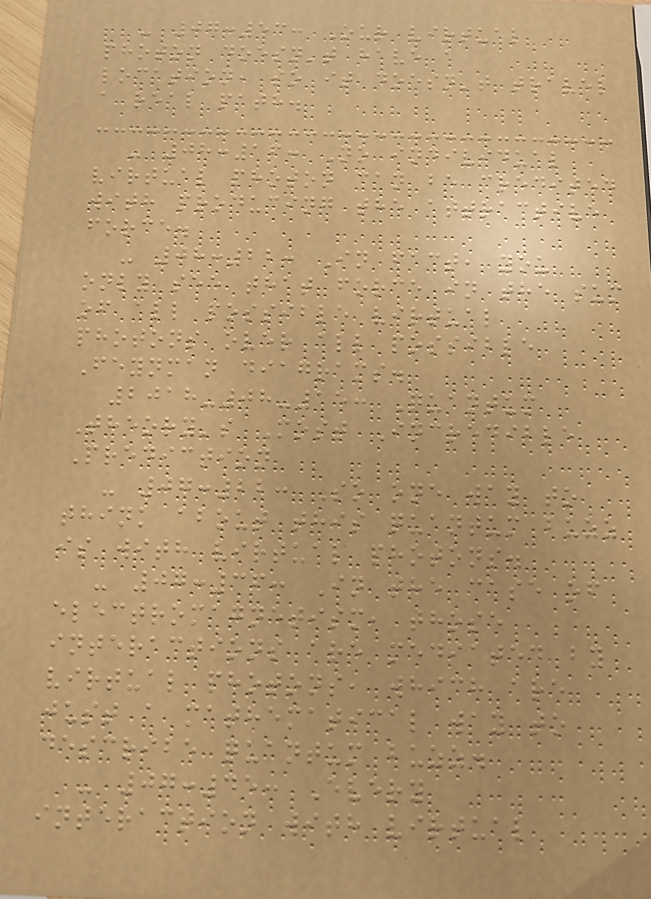- 07:53: Our virtual
photon doesn't have a
location, so it doesn't travel
a real path.
- 08:16: No individual
virtual photon can be credited
with producing the attractive
force.
- 08:22: In fact, you
only see that force in the sum
of all possible virtual
photons over all possible
Feynman diagrams.
2018-08-15: Quantum
Theory's Most Incredible
Prediction
- 07:22: So one way to
think about this quantum buzz
is with virtual photons.
- 07:36: In the case of
electromagnetism, those
interactions are mediated by
virtual photons, which are
just a mathematical way to
describe quantum buzz.
- 07:45: Every
interaction with virtual
